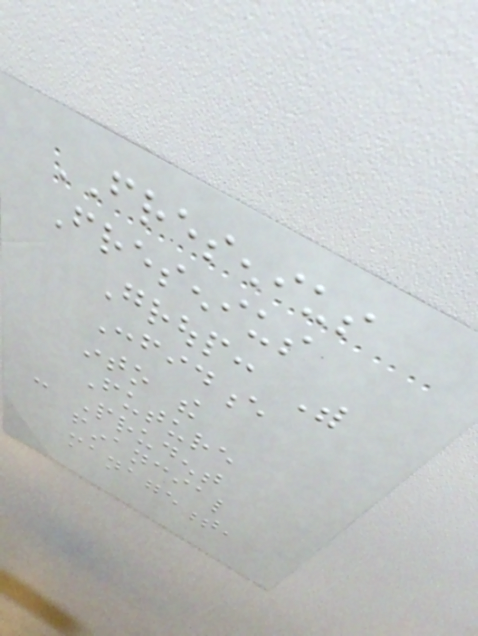FRESENIUS
Fresenius
Group: With
Confidence
into the
Future
- Prudent
financial
management,
